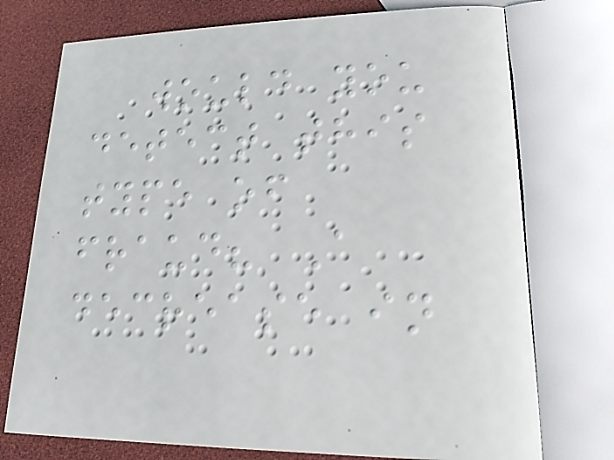would you
detect this
type of
fraud? A
decrease in
